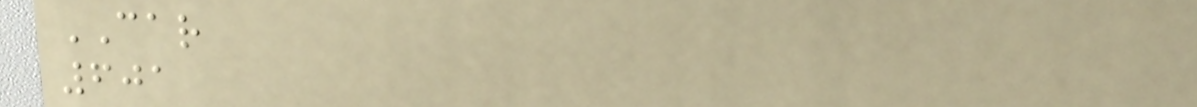CAR
601
